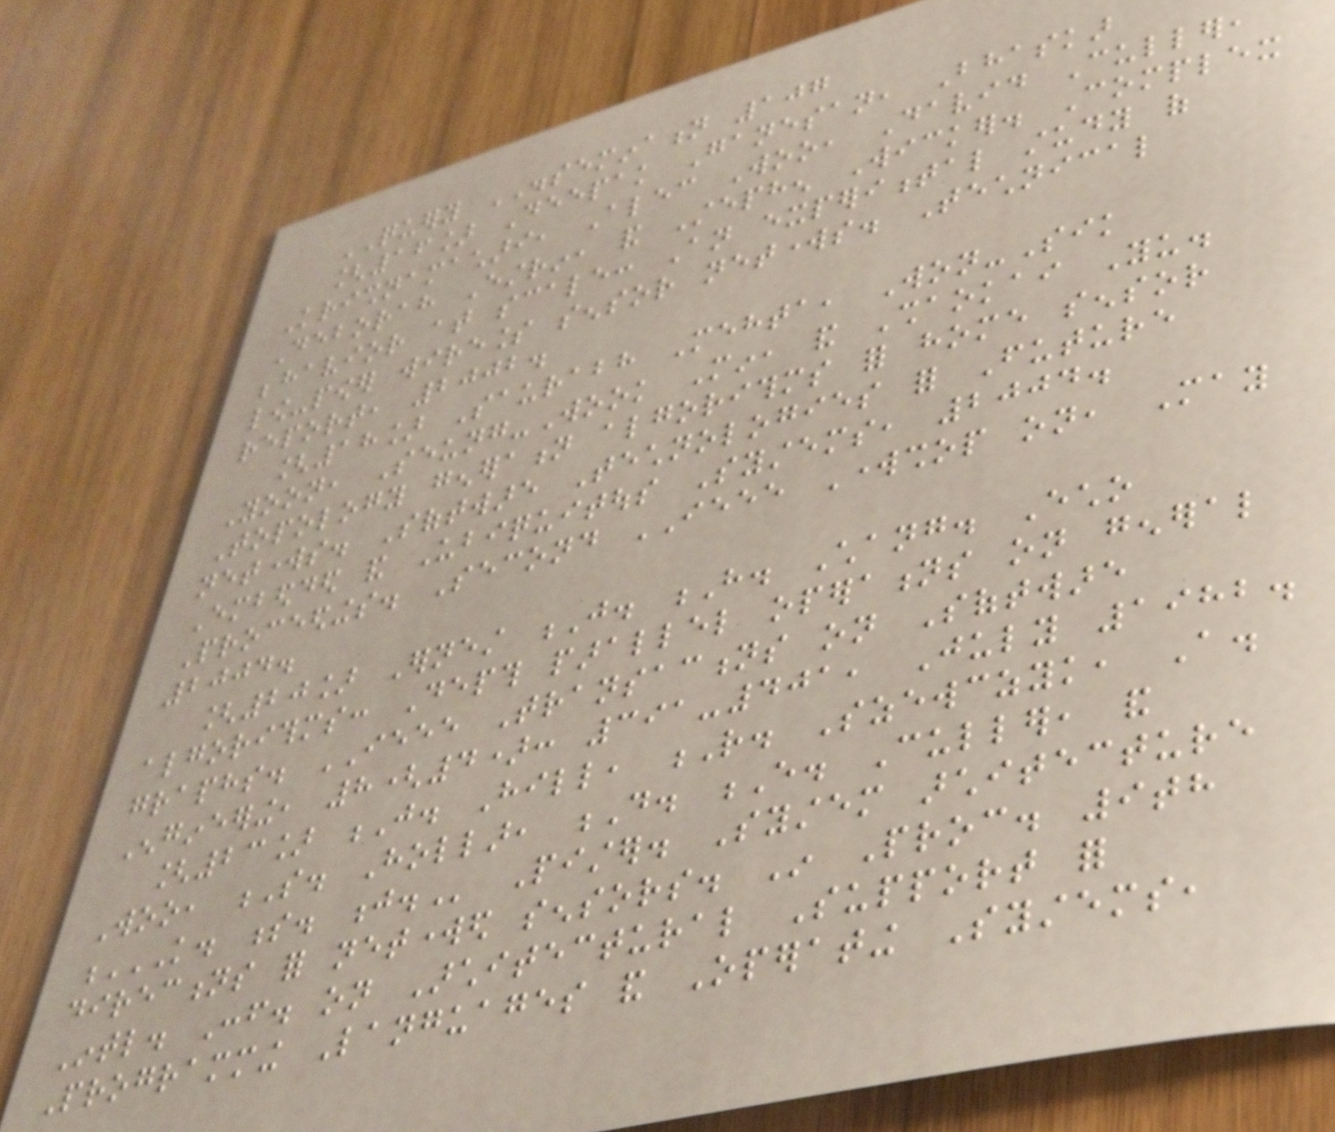QUERY DISSEMINATION 107
[16] Deepak Ganesan, Bhaskar
Krishnamachari, Alec Woo, David Culler,
Deborah Estrin, and Stephen Wicker. Complex
behavior at scale: An experimental study of
low-power wireless sensor networks. Technical
report, 2002.
[18] Saurabh Mehta, Won-Sik
Yoon, Seung-Wook Min, and Shaokai Yu.
Topology generation algorithms for home sensor
networks. Software Technologies for Future
Embedded and Ubiquitous Systems, 2004.
Proceedings. Second IEEE Workshop on, May
2004.
[20] Ernest J. H. Chang. Echo
algorithms: Depth parallel operations on general
graphs. IEEE Transactions on Software
Engineering, 8(4): 391-401, July 1982.
[23] J. Hill, R. Szewczyk, A.
Woo, S. Hollar, D. E. Culler, and
K. S. J. Pister. System architecture
directions for networked sensors. In Proc. 9th
Intl. Conf. on Architectural Support for
Programming Languages and Operating Systems,
